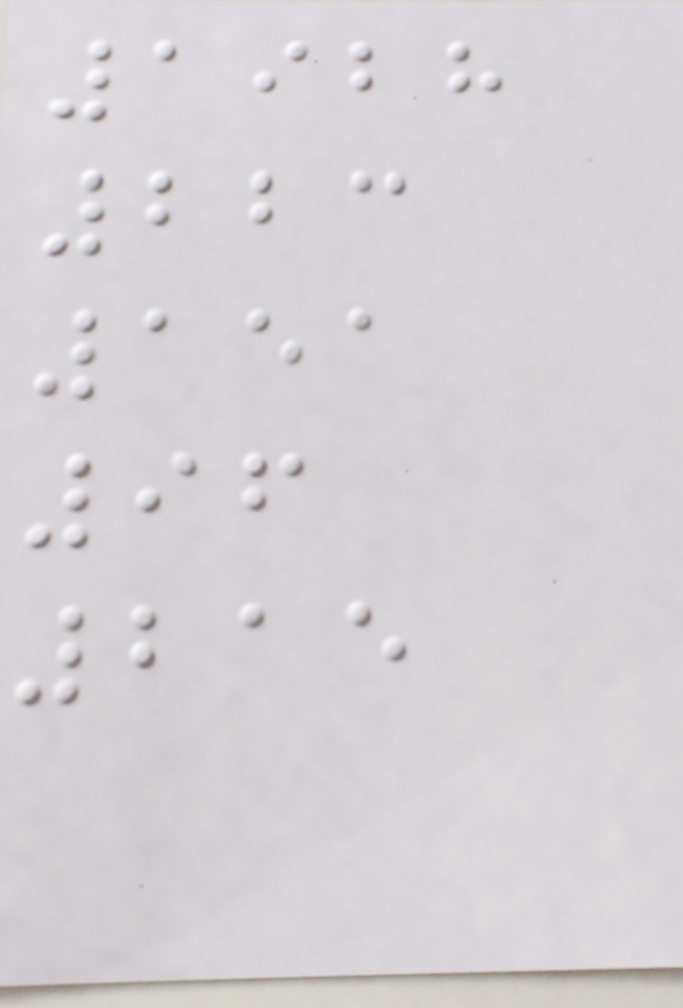1928
223
151
96
215
